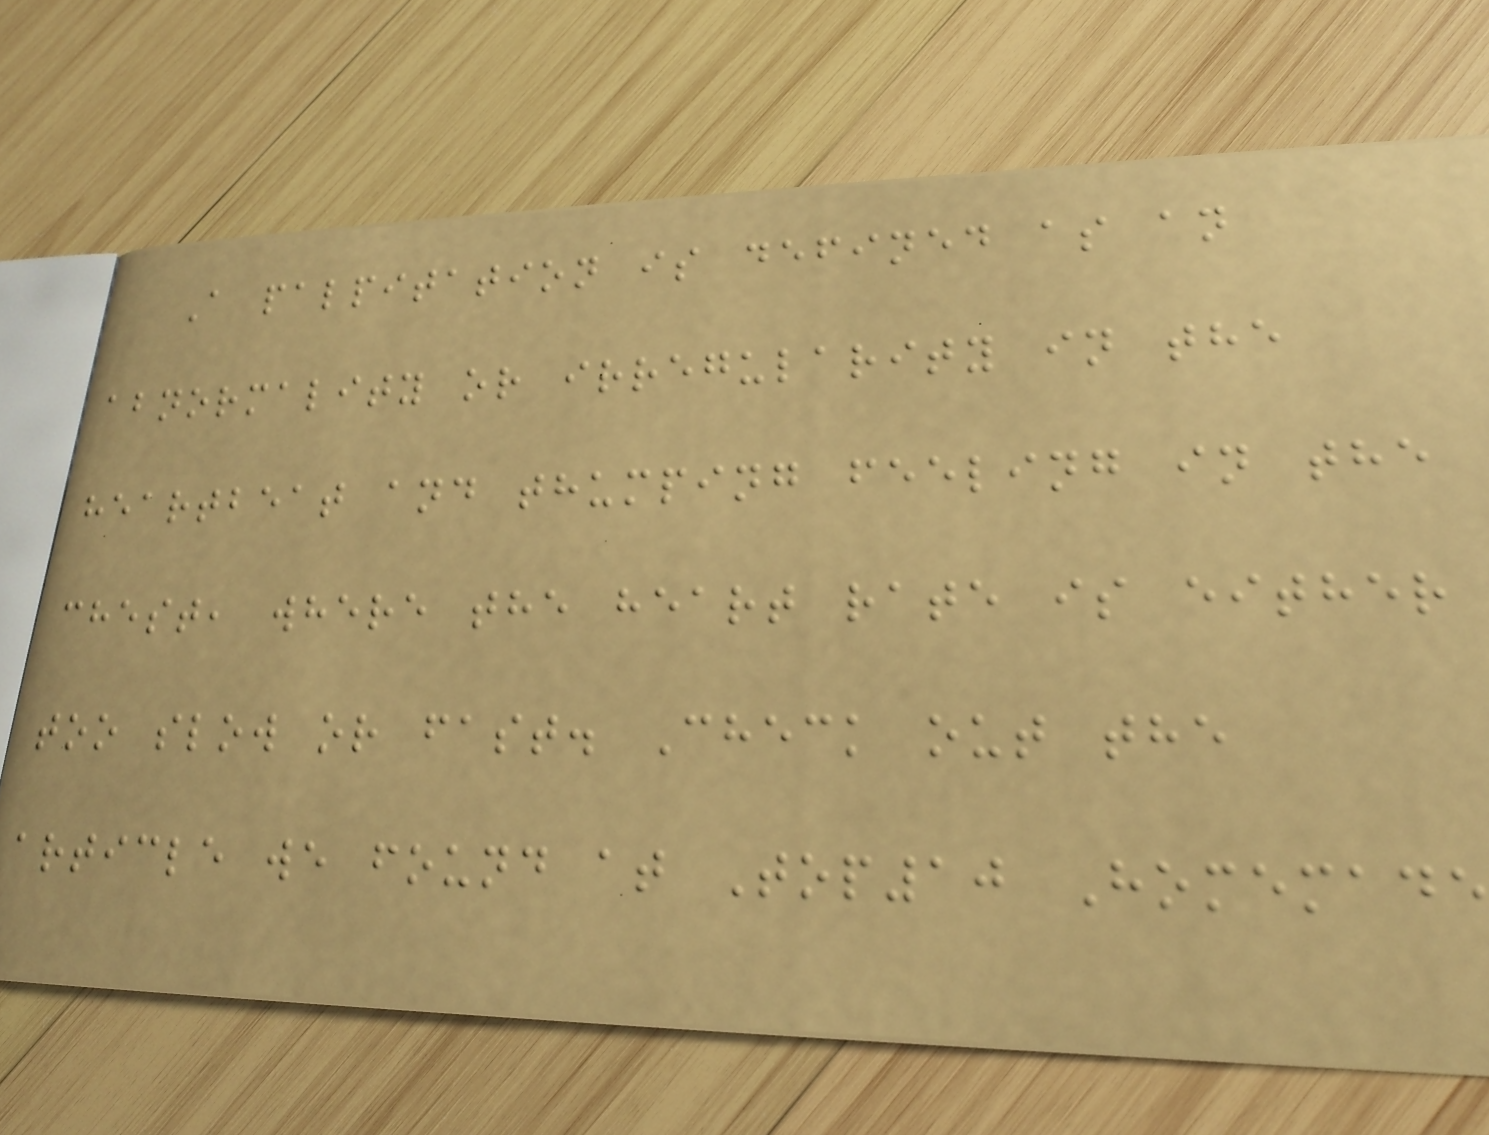A palpitation is defined as an
abnormality or irregularity in the
heartbeat and thumping feeling in the
chest, where the heart rate is either
too slow or fast. Check out the
article we found at Top10 Homemade
